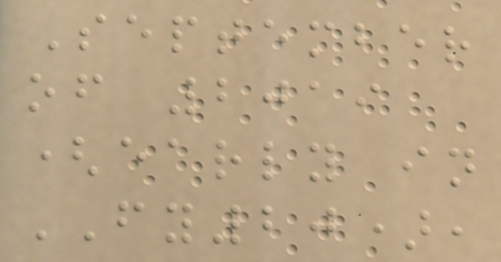September
of 2019
(early in
FY20),
